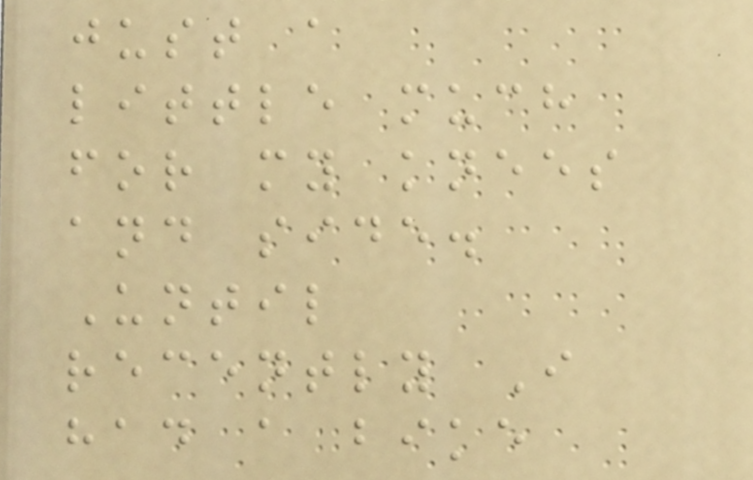just a
little much
for my knees
and side.
Until
recently I
had a bike
